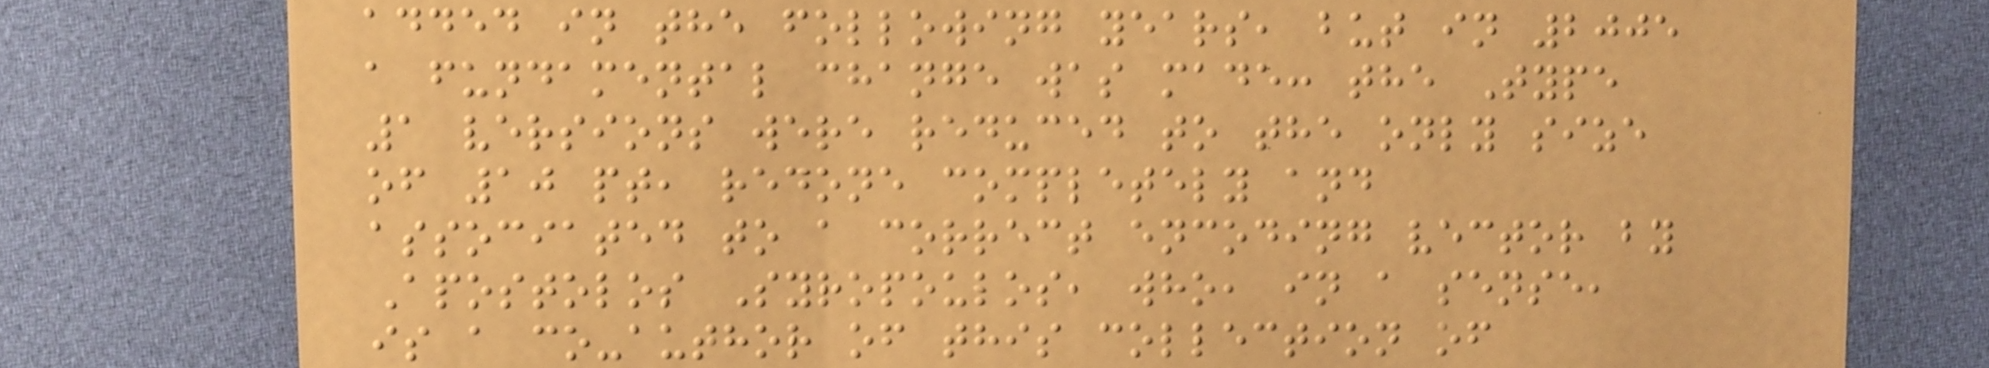added in the following years, but in 2005
a fundamental change was made: the Type
1 versions were reduced to the only size
of 10 pt, redone completely and
associated to a correct encoding vector by
Apostolos Syropoulos, who, in a sense,
is a co-author of this collection of
